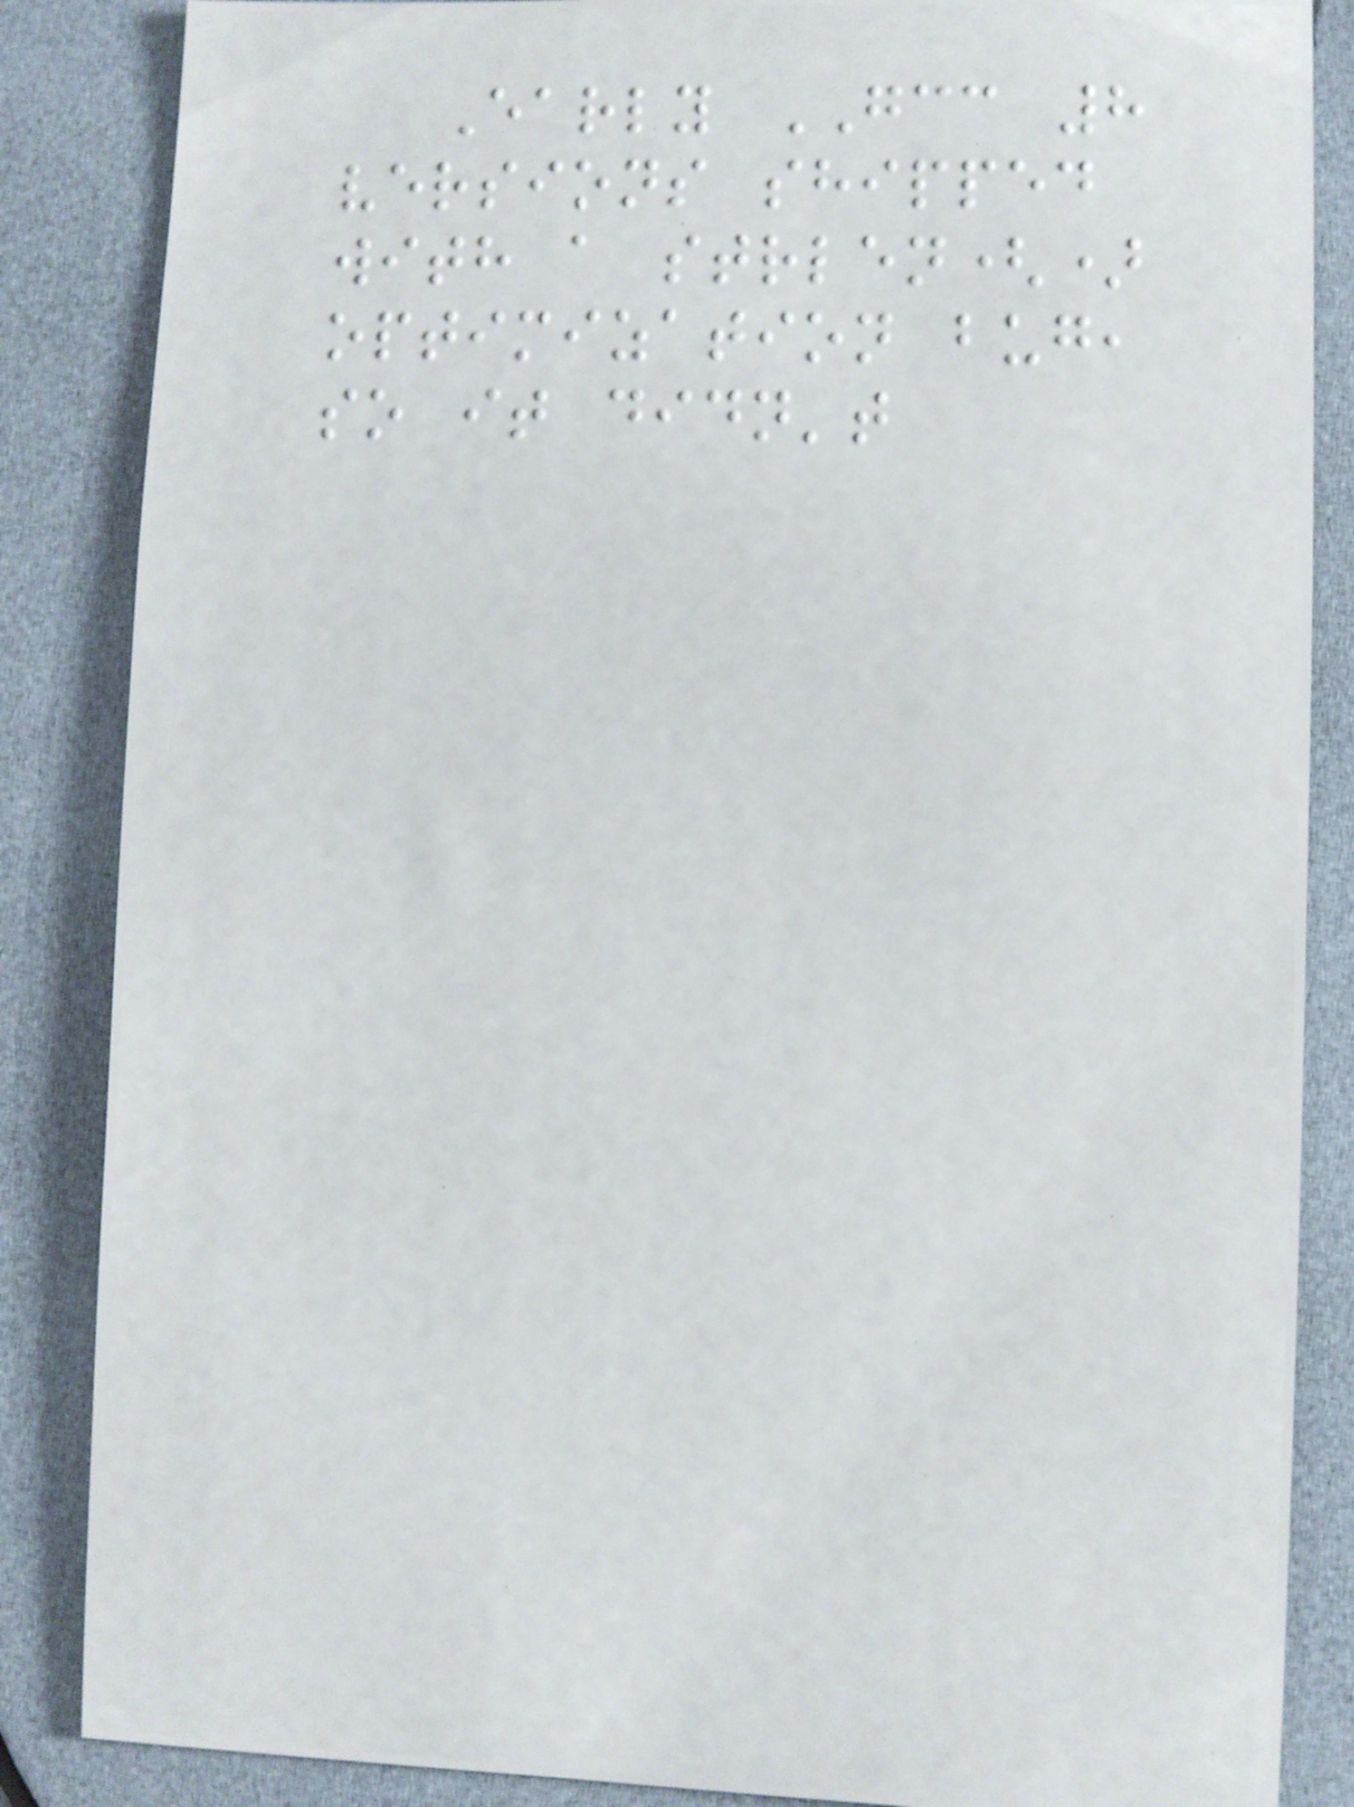Early GCC 8
versions shipped
with a strlen()
optimization bug,
so it didn't
